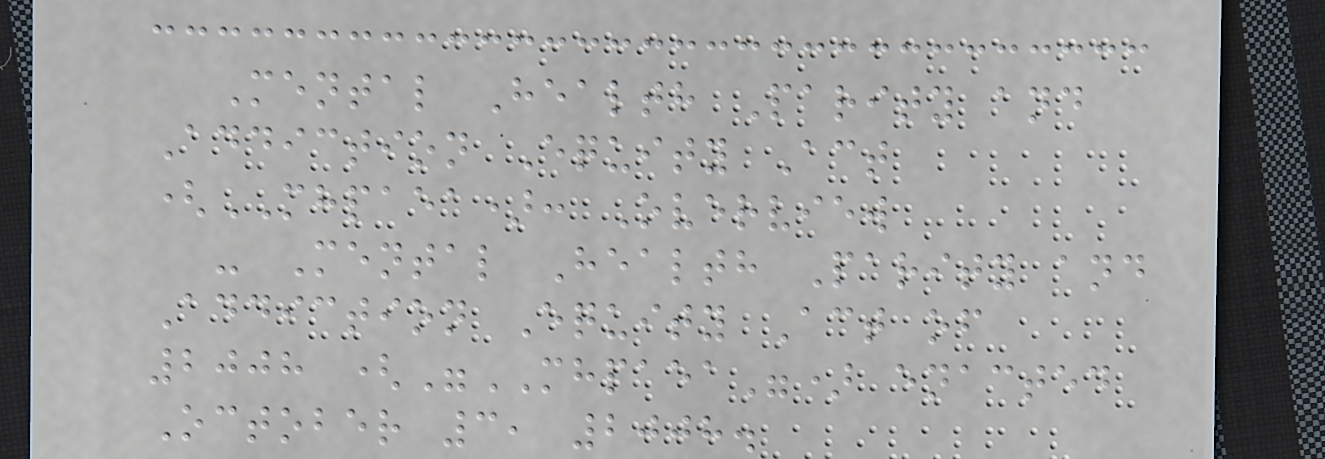Mental Health Parity and
Addiction Equity Act
(MHPAEA): Overview
- Mental Health Parity and
Addiction Equity Act of
2008 ("MHPAEA") enacted
October 3, 2008.
